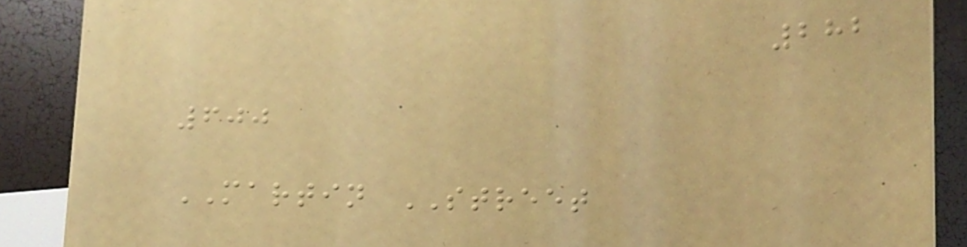282
600
MARTIN STREET
